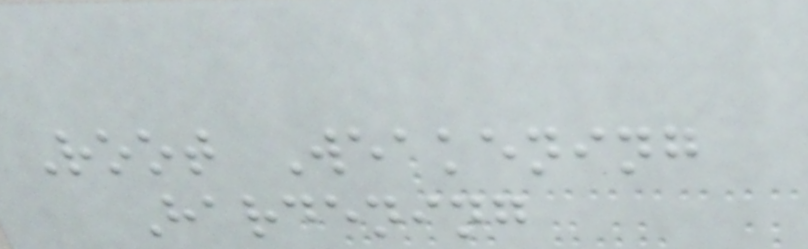Root Weakening
Hardening
